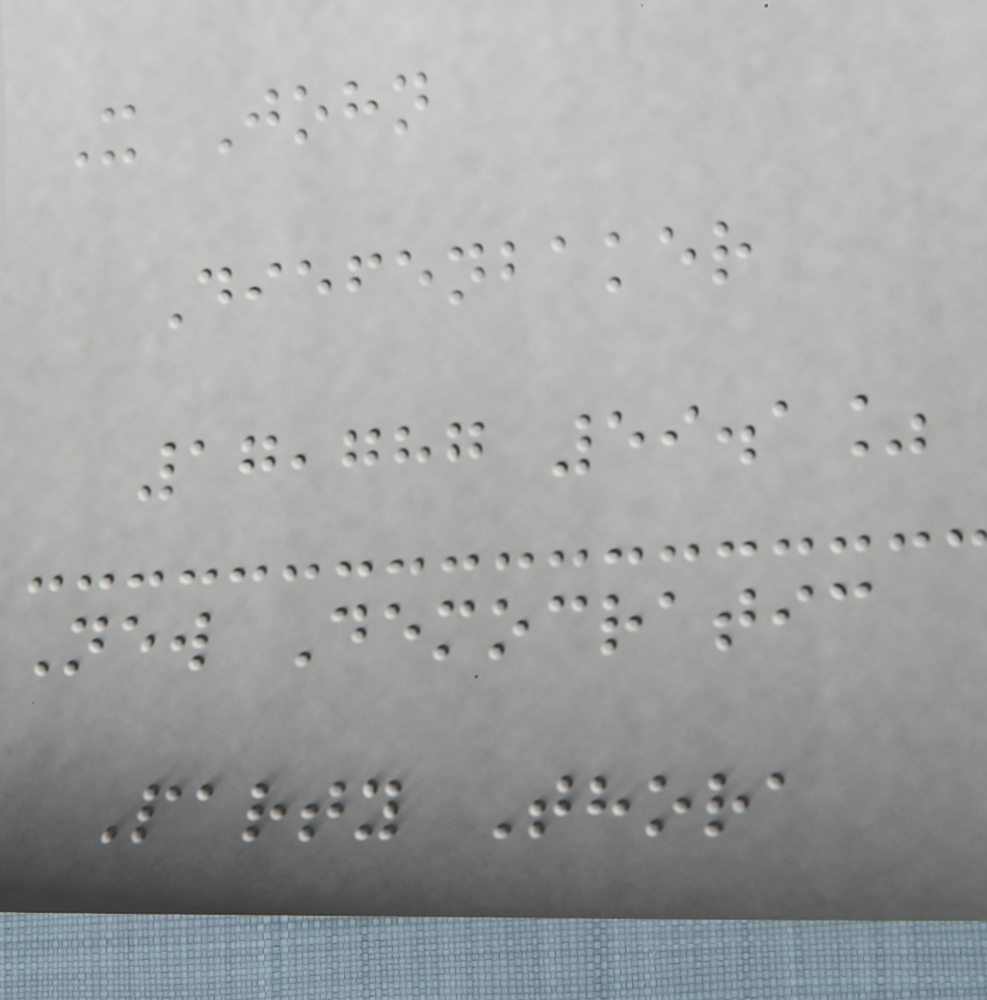X John
Diefenbaker
17,787 59.1%
New Democratic
Party Thora
